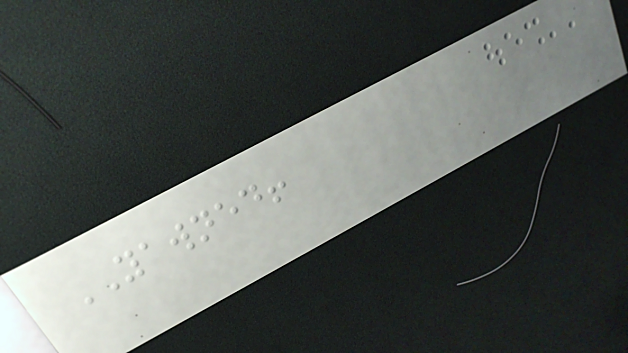YAWNED!
